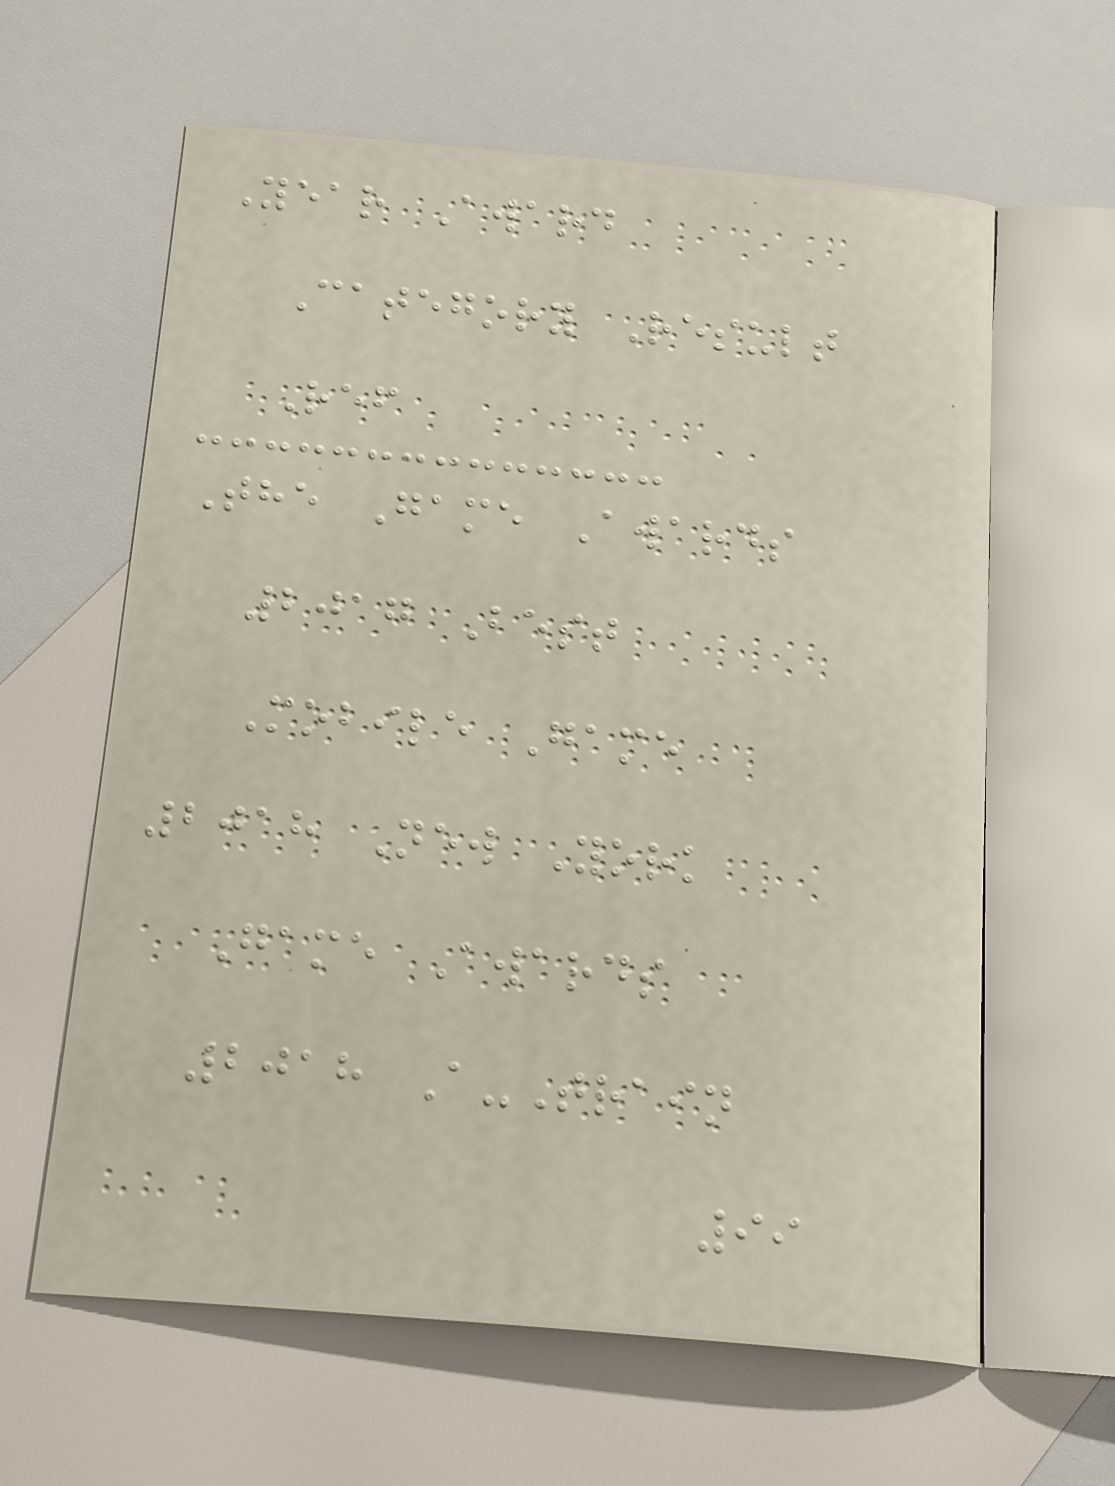Year Award
Category Result
Ref
The Game Awards
2017 Best
Mobile Game
2018 New York
Game Awards
2018 A-Train
99
